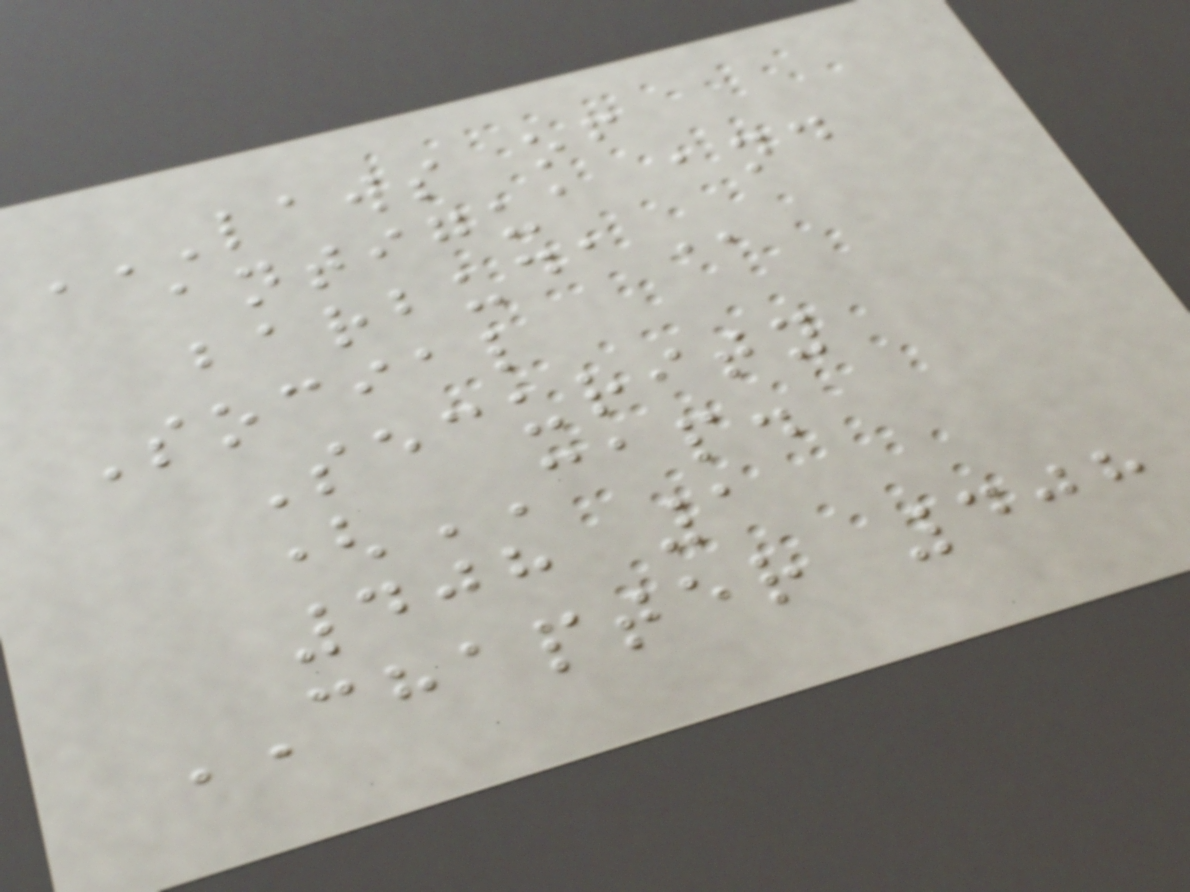LAWS OF
ANTIGUA AND
BARBUDA
Social
Security
(CAP.
408 1
CHAPTER 408
